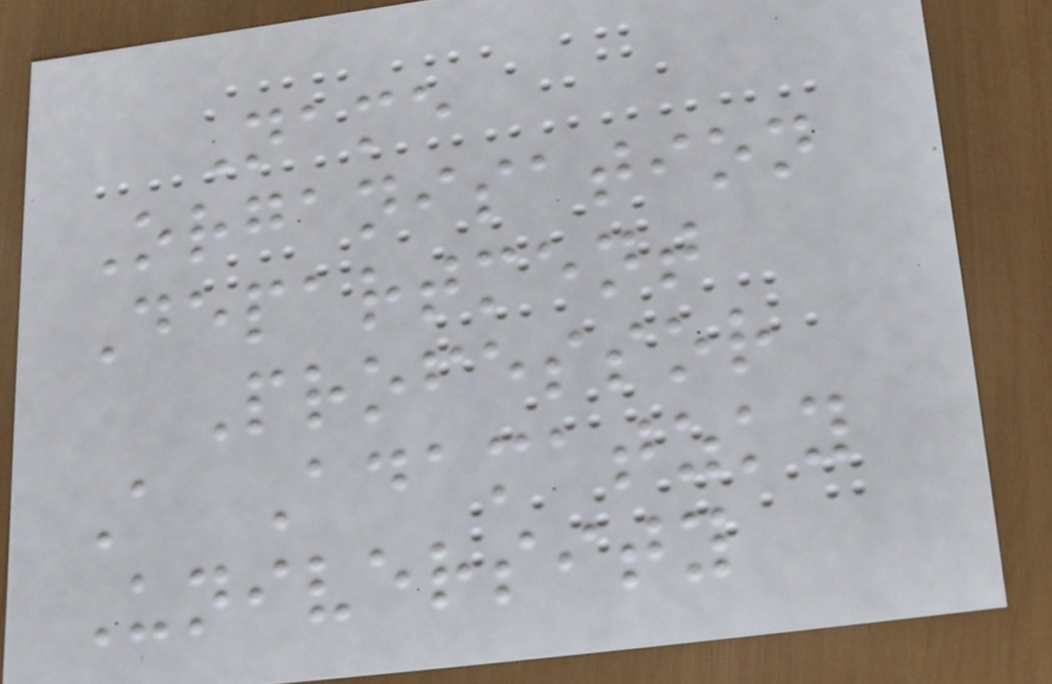Name
Organisation
Department
Professor
A Adamatzky
University
